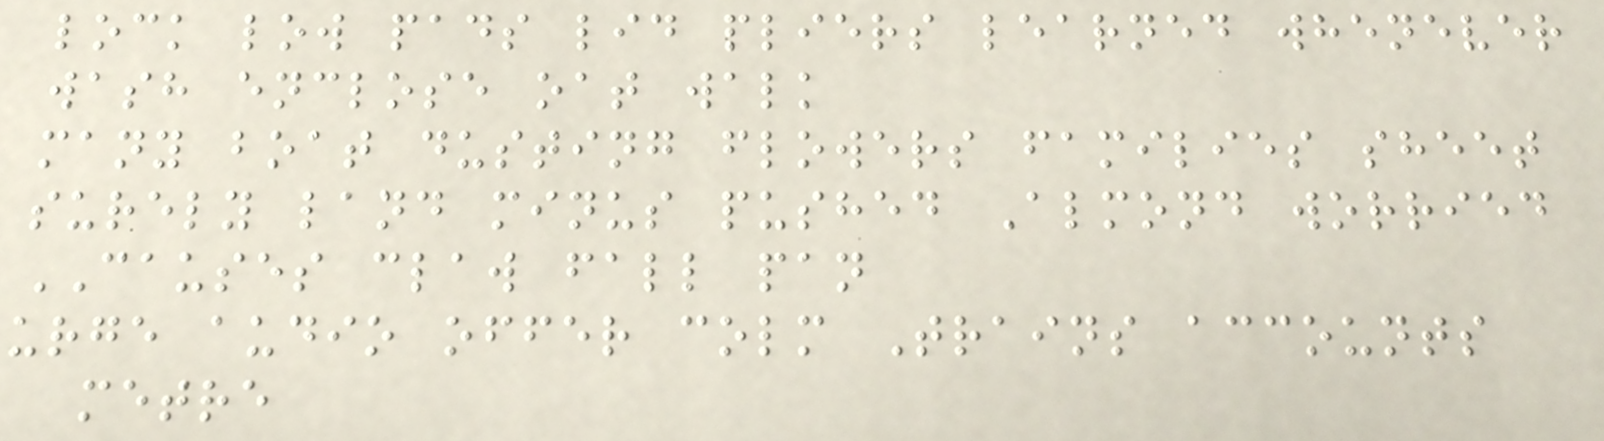lock low pads lid pliers learned whenever
wash enclose oat walk
many boat dusting flowers families sheet
surely land minus pushed Almond worried
CAUSES claw fall pan
urge audio offer colm Trains accounts
metre
